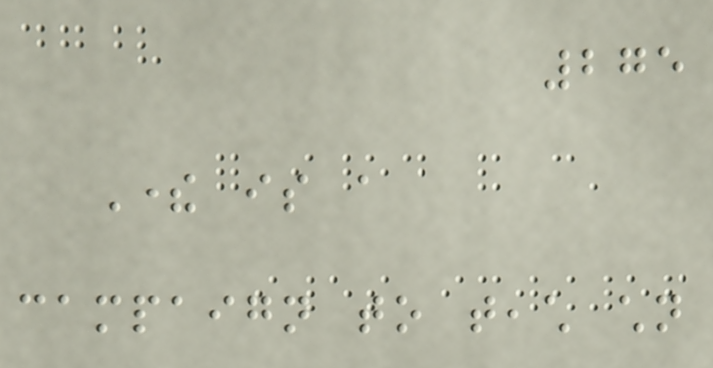275
There is a
campaign to teach children
